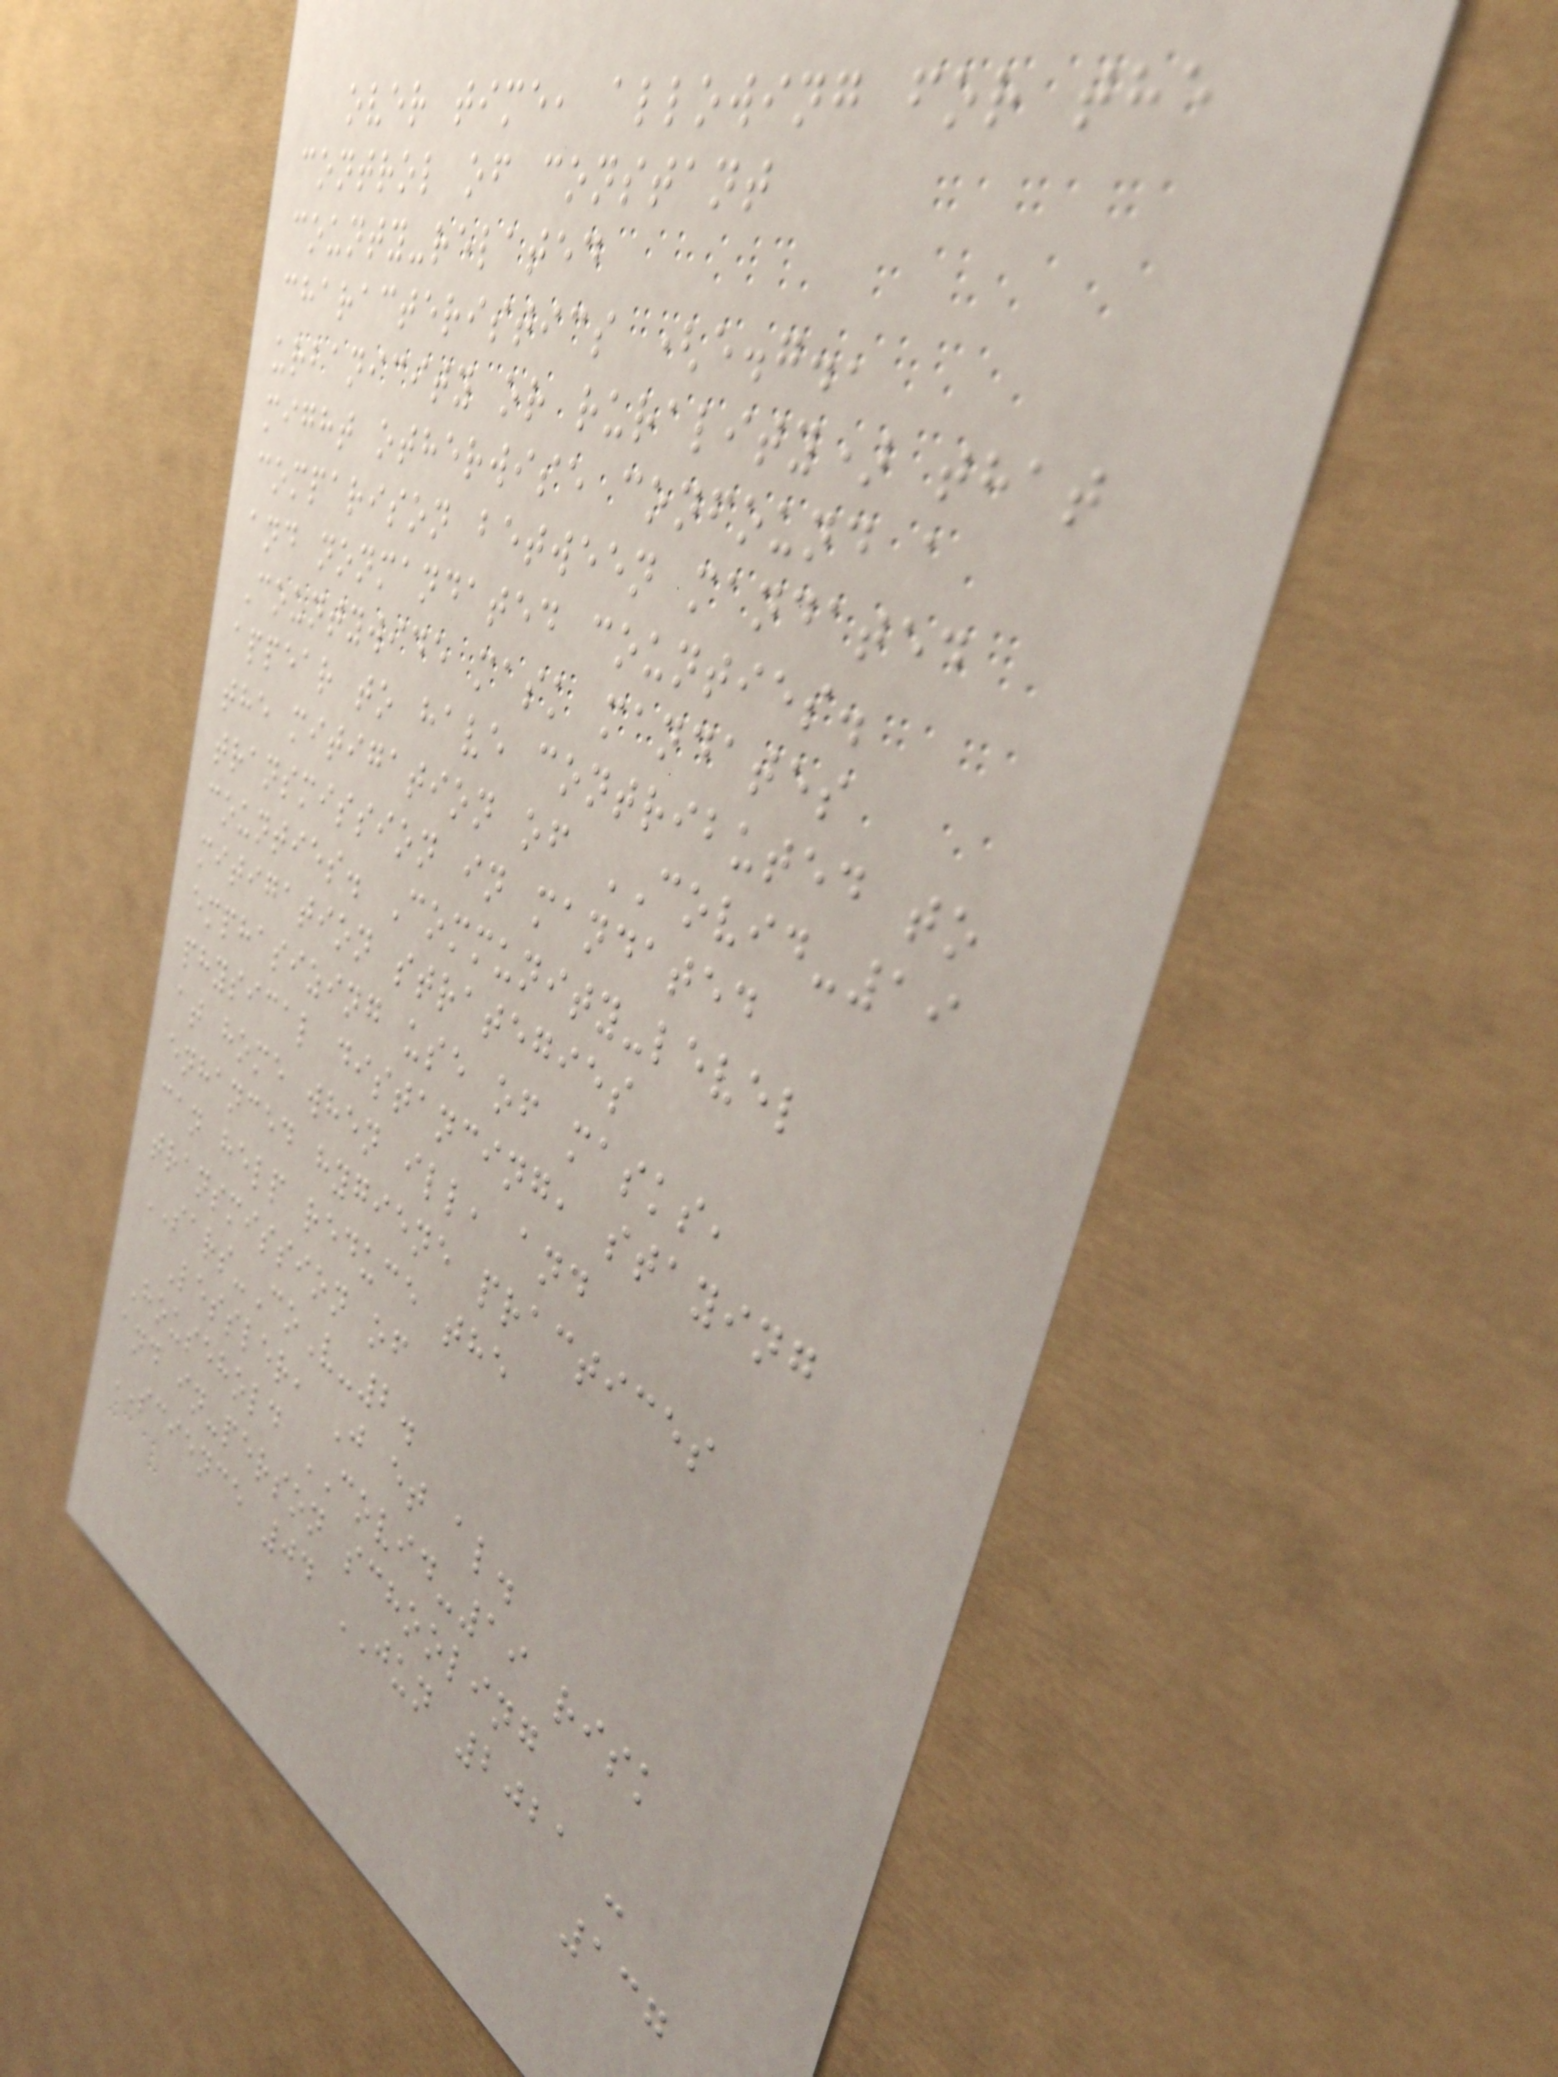over time, allowing for the
control of constant
county-related
characteristics (e.g.,
urbanicity or rurality) that
might otherwise confound a
comparison between mandated
and nonmandated counties.
Countywide mask mandates
appear to have contributed to
the mitigation of COVID-19
transmission in mandated
counties. Community-level
mitigation strategies
emphasizing use of masks,
physical distancing, staying
at home when ill, and
enhanced hygiene practices
can help reduce the
transmission of
SARS-CoV-2.
Lessler, J et al.
Household COVID-19 risk
and in-person schooling
SCIENCE 04 JUN 2021 :
137
